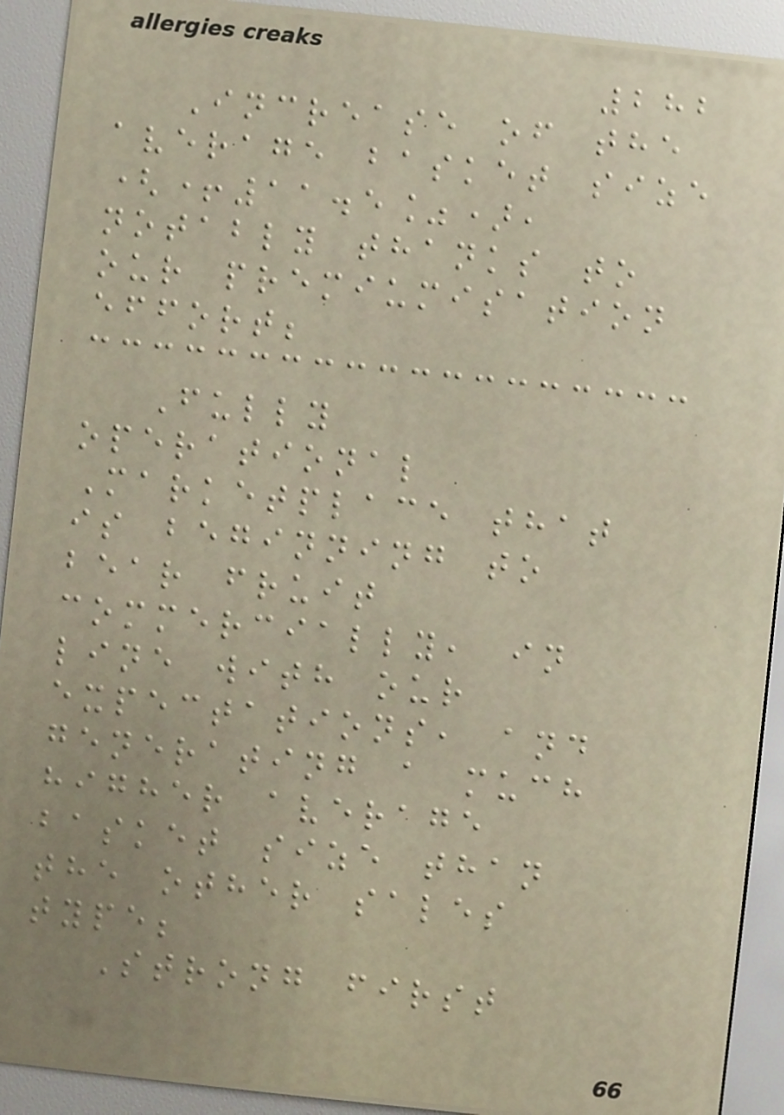282
Increase of the
average basket size
(+11.5%),
notably thanks to
our premiumisation
effort;
Fully
operational
Marketplace that
is beginning to
bear fruit
commercially, in
line with our
expectations, and
generating a much
higher average
basket size than
the other sales
type;
Strong first
